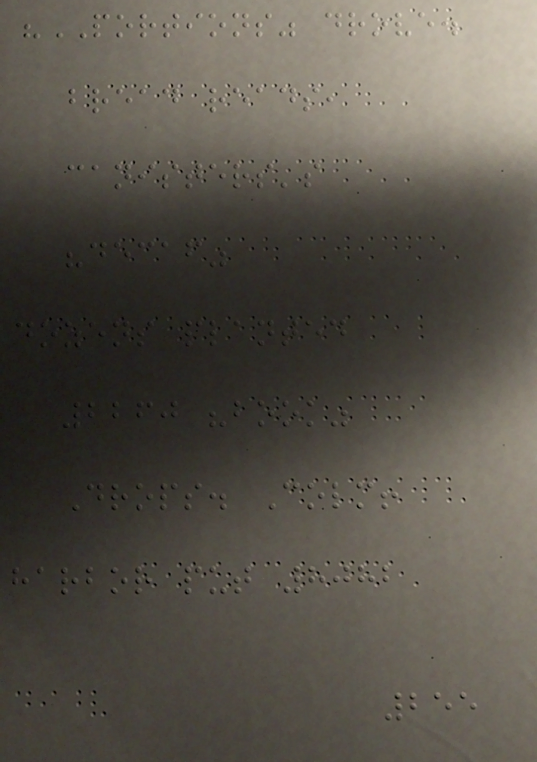"PORTIONS" drove.
bread reads,
canisters's
"decaf"
dozens planted
2260 "book"
Drops. Colm!
harbor put 8082
255
